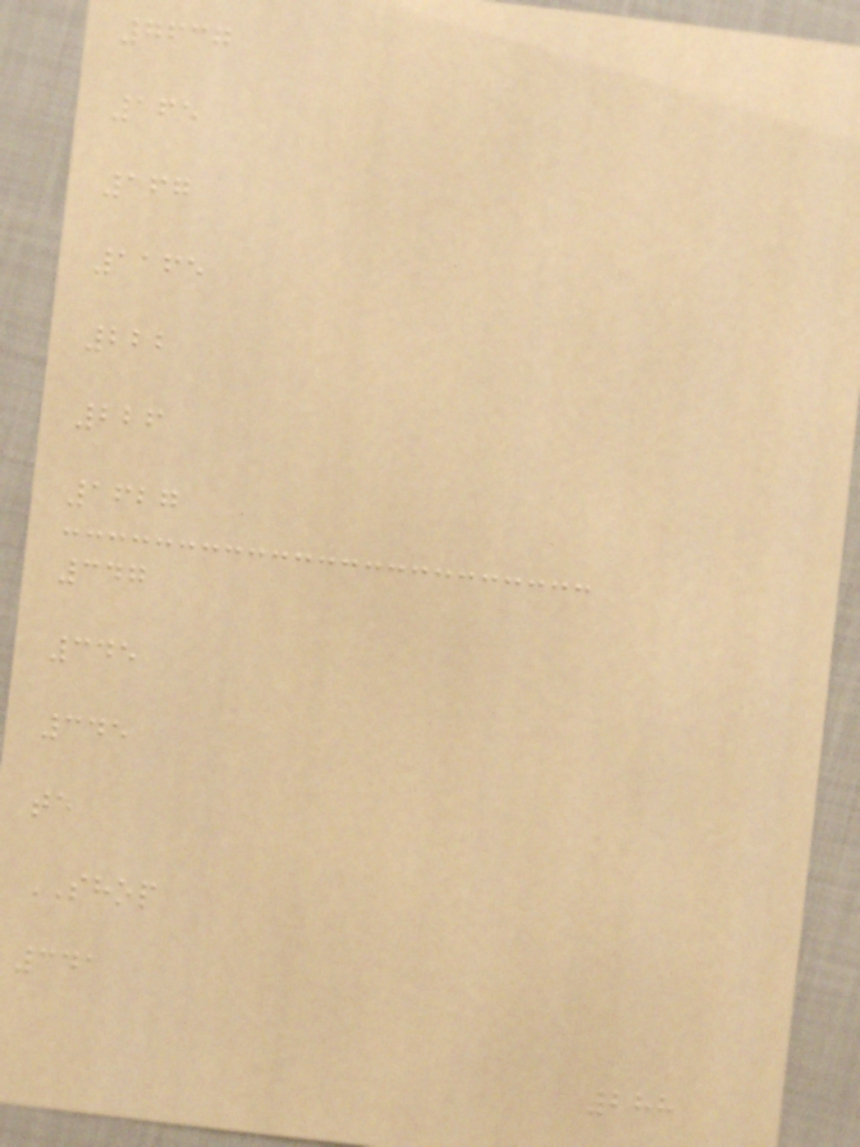7637
165
167
1165
222
226
1627
347
345
345
te
SHOP
341
288
